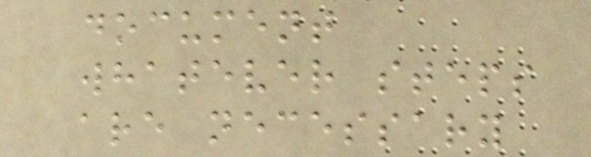document
whatever steps
are necessary
